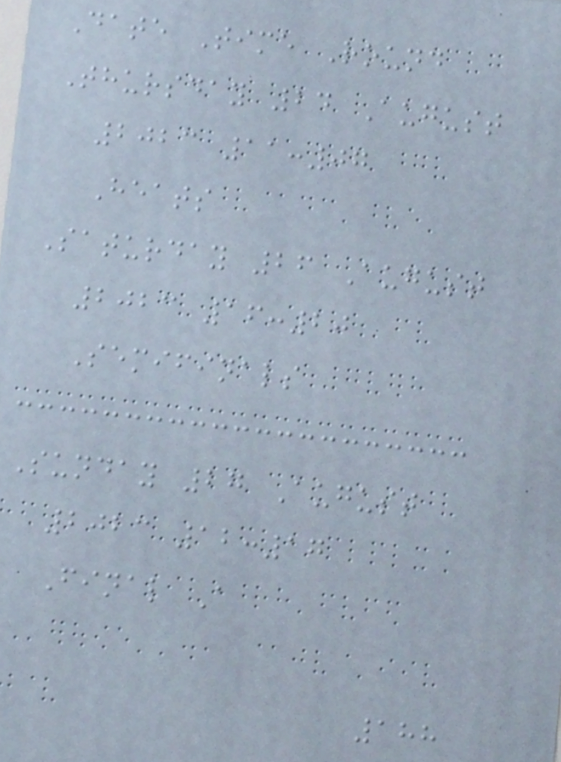Date Time Round
Thursday 24 August
2023 11:07
Heats
Saturday 26 August
2023 16:20
Semifinals
Sunday 27 August
2023 12:17
Final A
188
